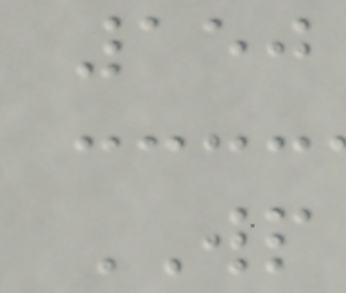150
WP
